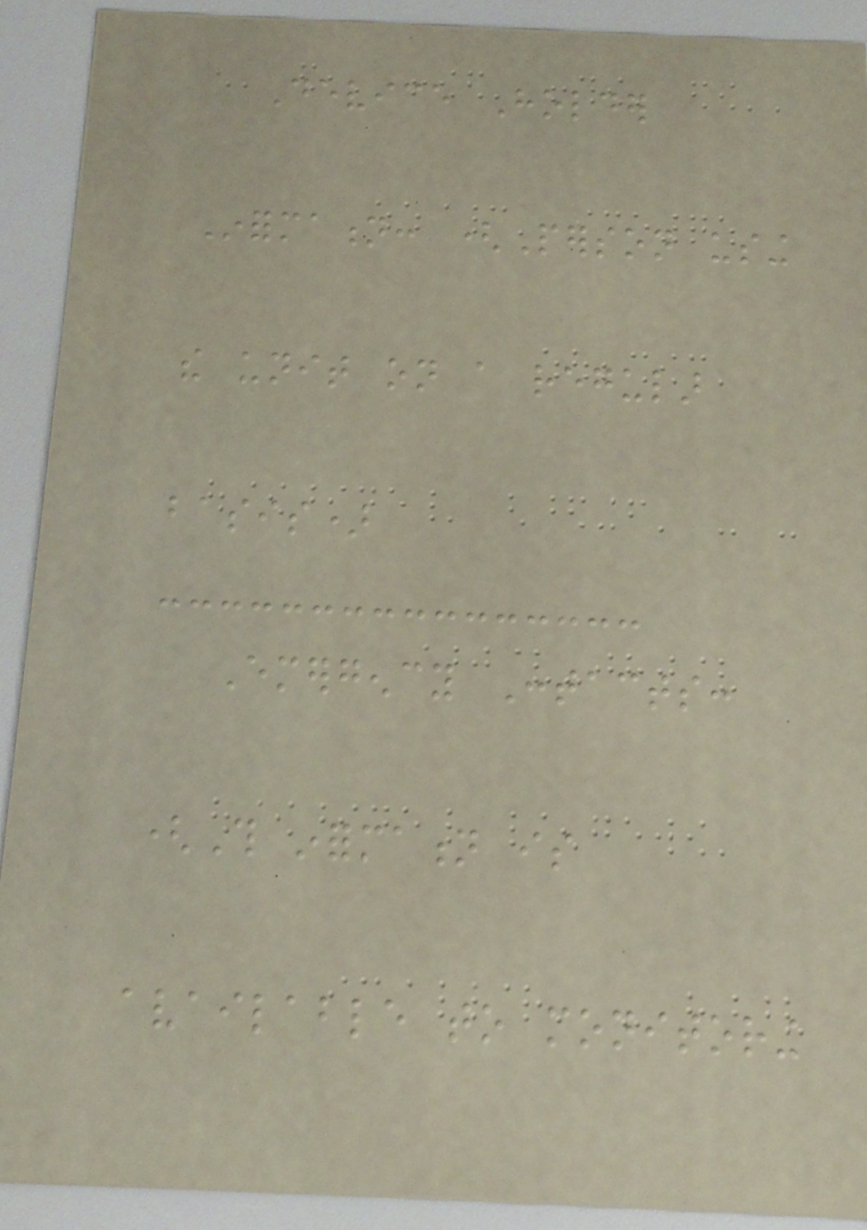Device Holder
Information: (Person using
the unit on a regular
basis)
Emergency Contacts:
(This information is
available to monitoring
